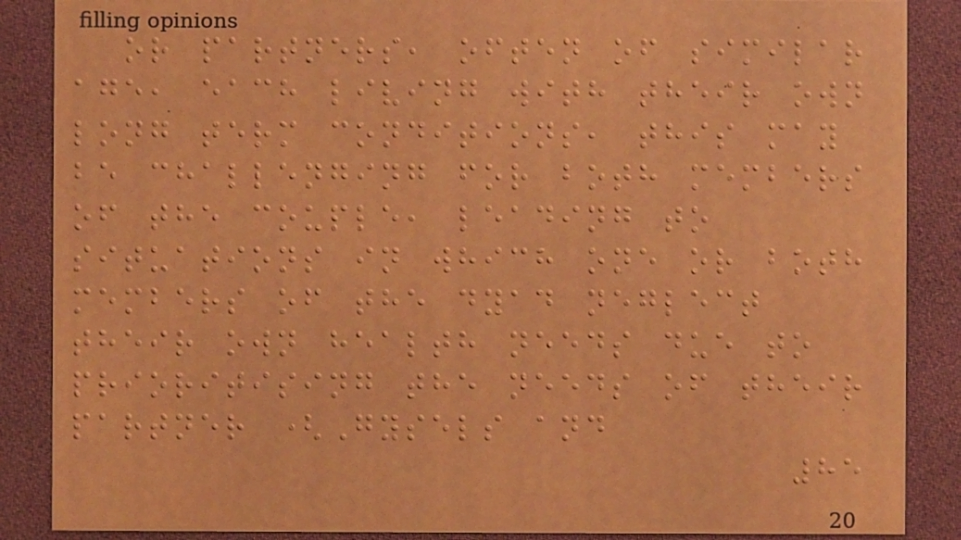or partners, often of similar
age, each living with their own
long term conditions, this may
be challenging for both members
of the couple, leading to
situations in which one or both
members of the dyad neglect
their own health needs due to
prioritising the needs of their
partner (Gysels and
85
